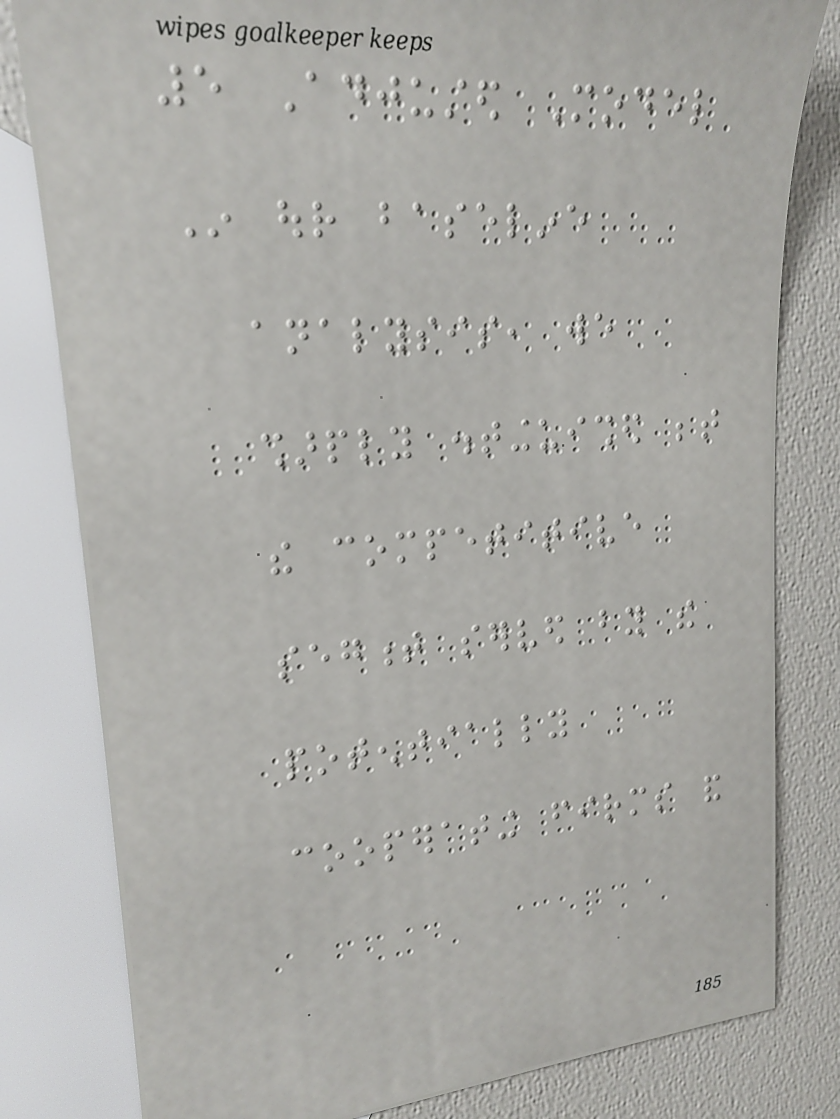5 Adjusted Model
In our baseline
analysis, we
sharply distinguished between
the competitive
segment served by the
potentially
cooperating firms and
